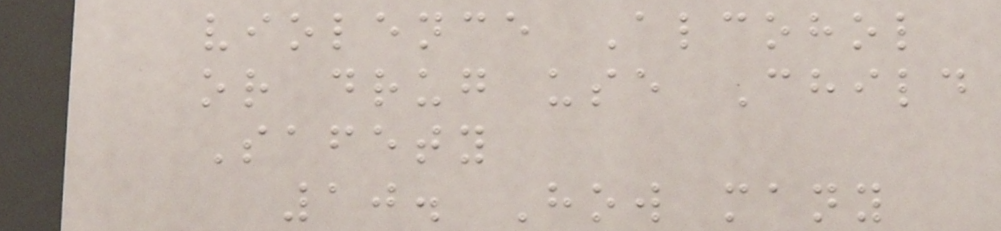violence Alcohol
or drug use Child
Safety
10. How many
